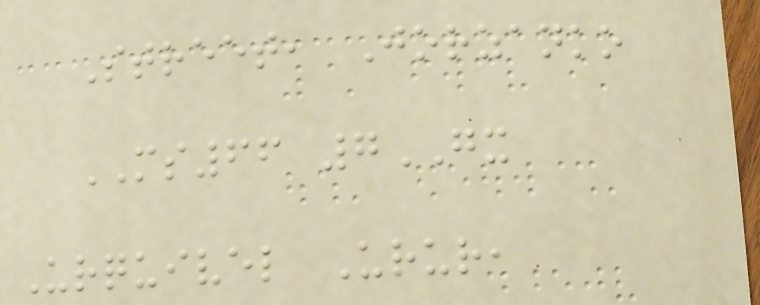Street, Jorzanko
MS66 7GX
Urquivel Urur,
